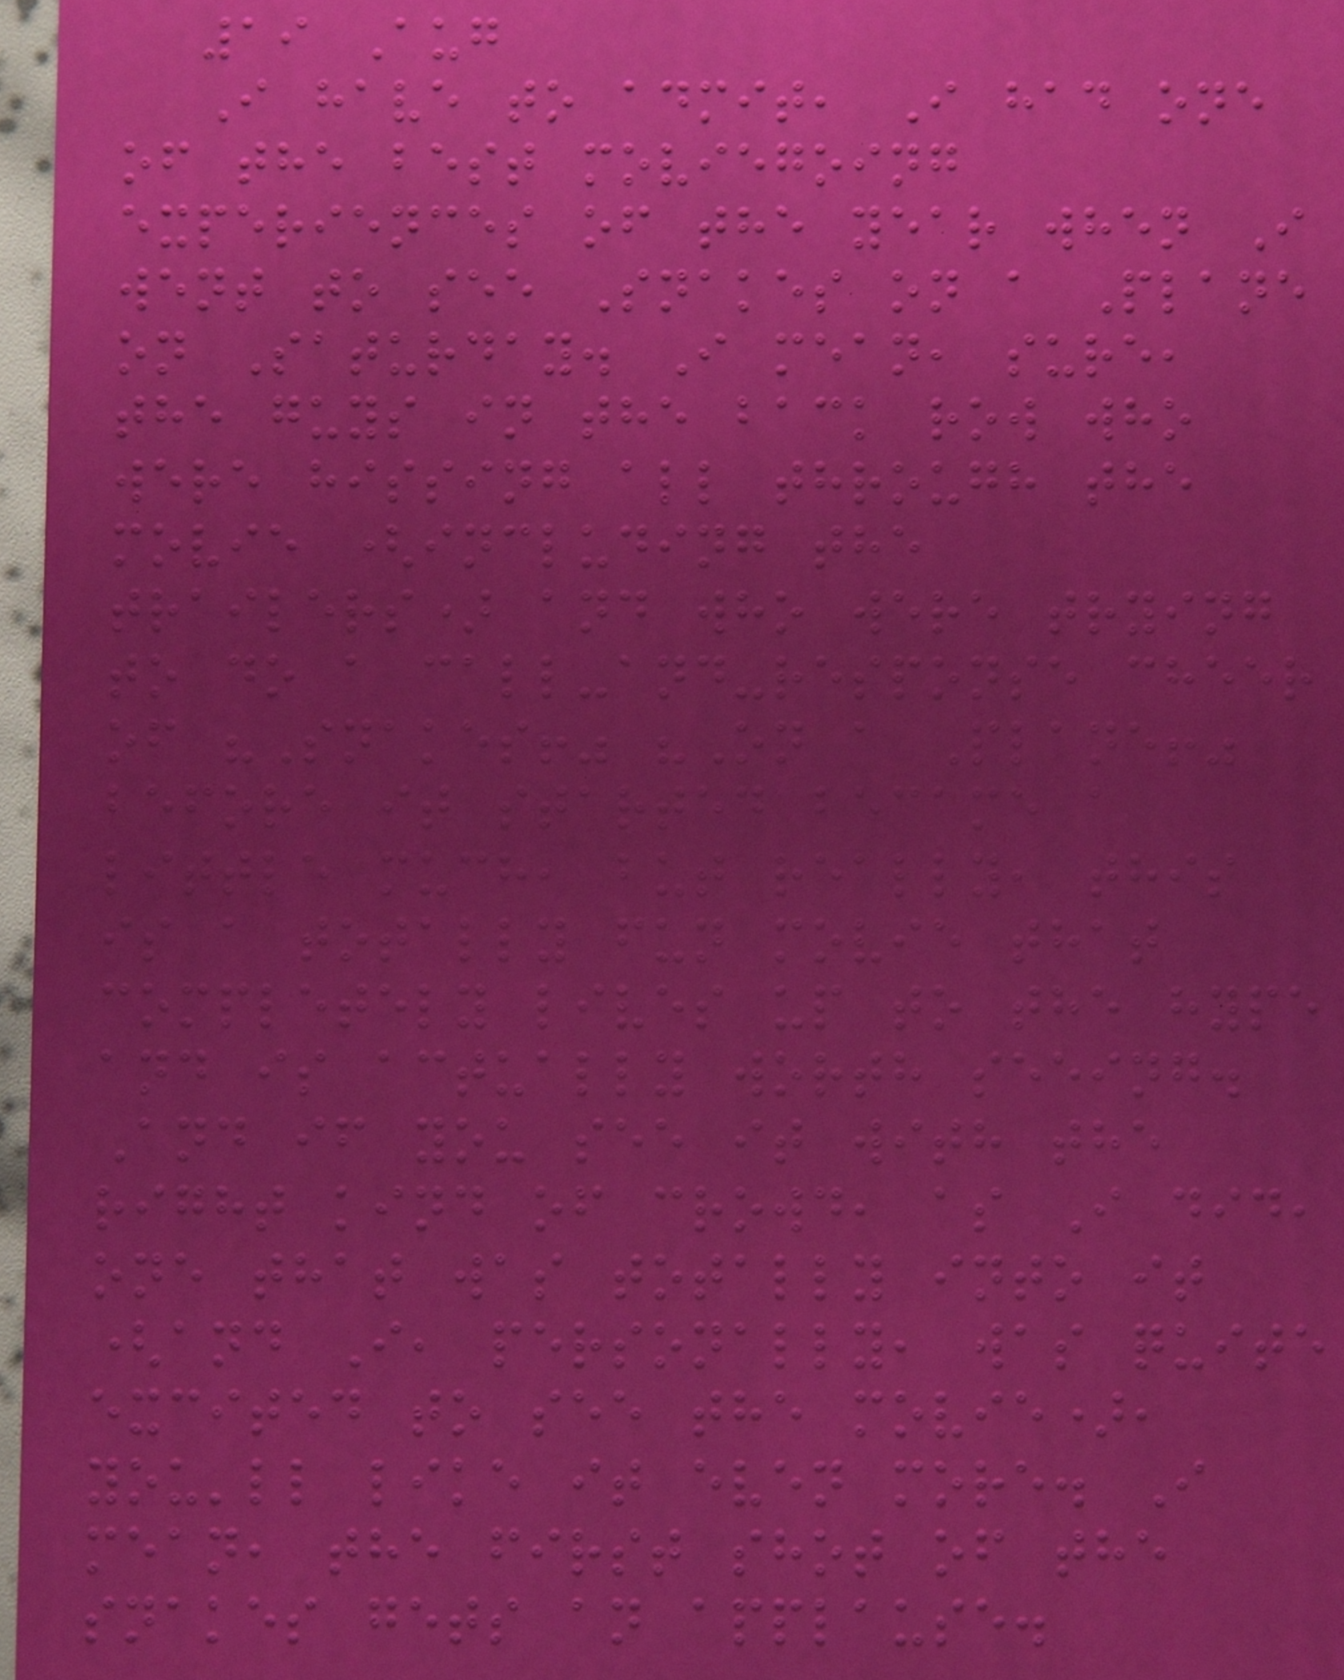19 Aug
I have to admit, I had one
of the best moviegoing
experiences of the year when I
went to see Snakes on a Plane
on Saturday. I mean, sure,
the guys in the back row who
were hissing all through the
movie (including the
trailers) and who were trying
to do a call-and-response cheer
of "Snakes!" "On a Plane!"
before it started became a
little much, but really, this
is a totally fun movie that
completely lives up to the hype
and is actually worth seeing.
And if you see it with the
right kind of crowd, as I did,
one that was totally into it
(and I, personally, was quite
excited to see the movie),
you'll like it even more. I
mean, the first shot of the
snakes gets an applause.
